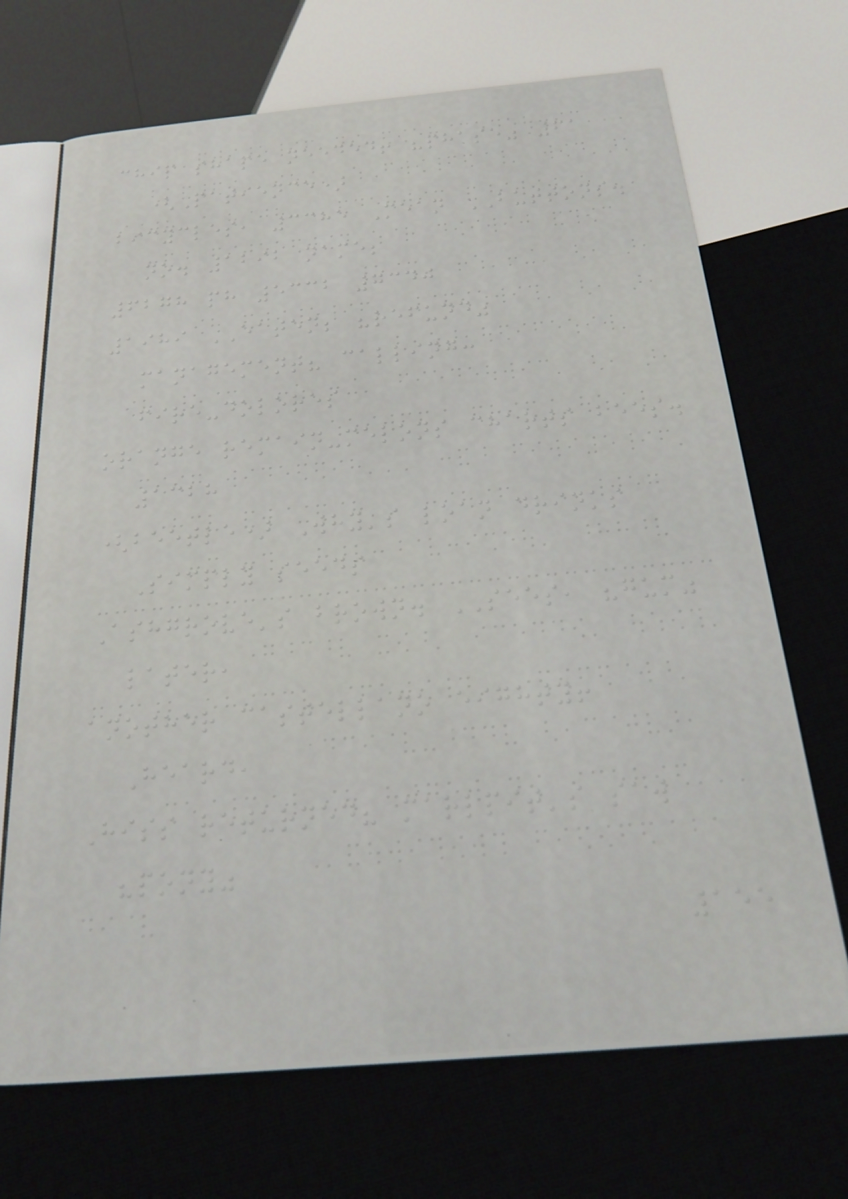chip shape needed! "phase" 61
(Patience)
bicycles, 3385 Mean BUTTONS.
no. 1292 name;
6278 ph 5332 7340
1989 EATEN; "refund"
management? calling:
fire-dolores
orange remain-melons charts bees.
1328
(beetle) Why's loan drinks
Simply seeds
Ashgrove's brown. SEES, "gum"
later,
another castellano eighty!
Heard,
Hiss returned? marlpit's saw
"pony"
155
